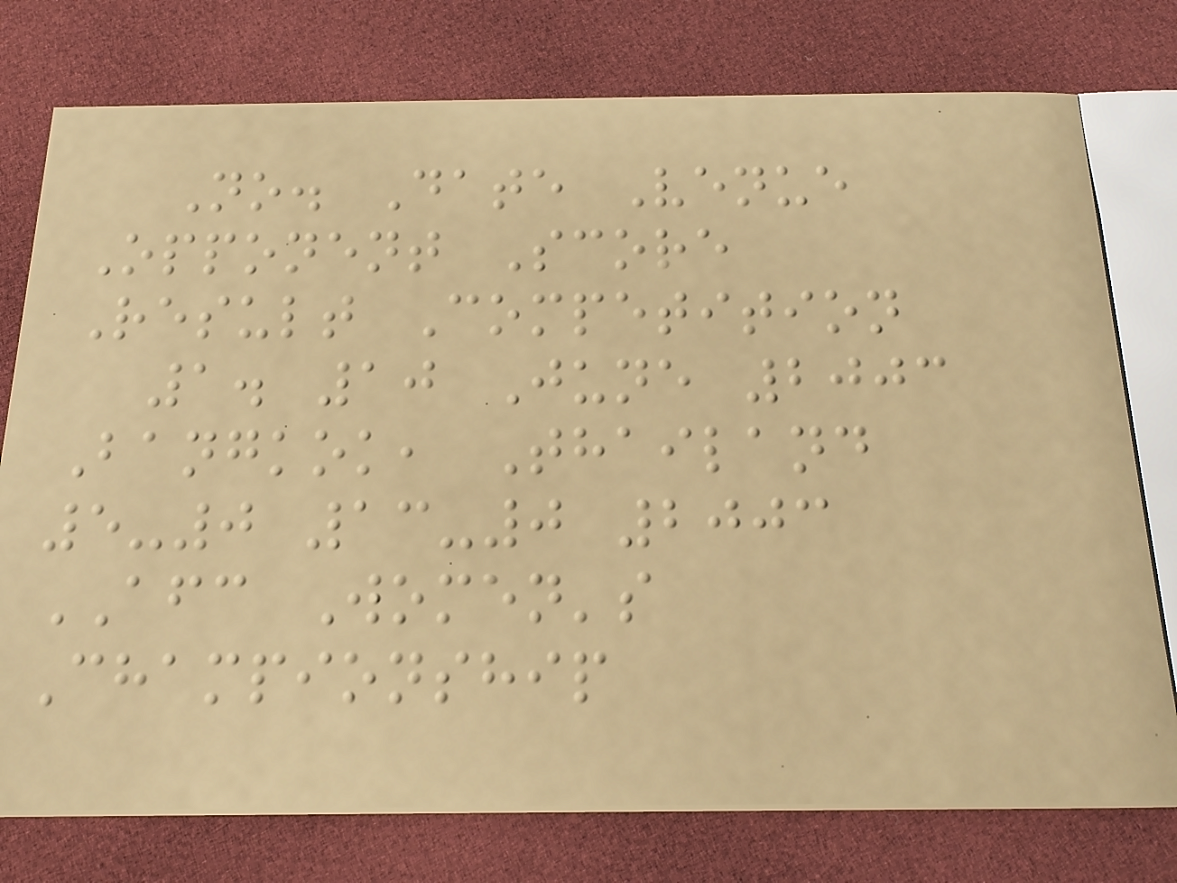No. Date Venue
Opponent Score
Result Competition
1. 10 June 2003
Bangkok, Thailand
5-0 13-0 2003
AFC Women's
Championship
